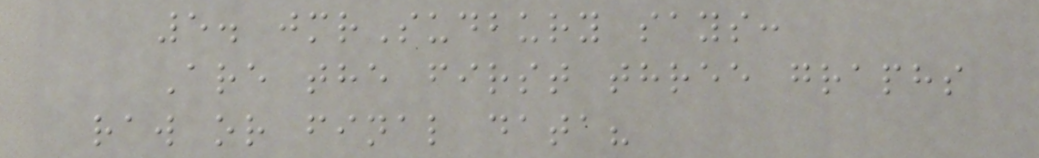5. jmrSudbury says:
Are the first three graphs
raw or final data?
